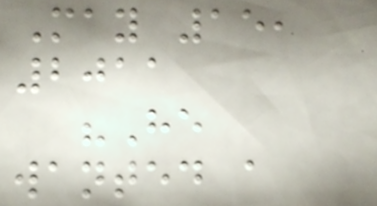May 15,
2011
"He
wanted a
